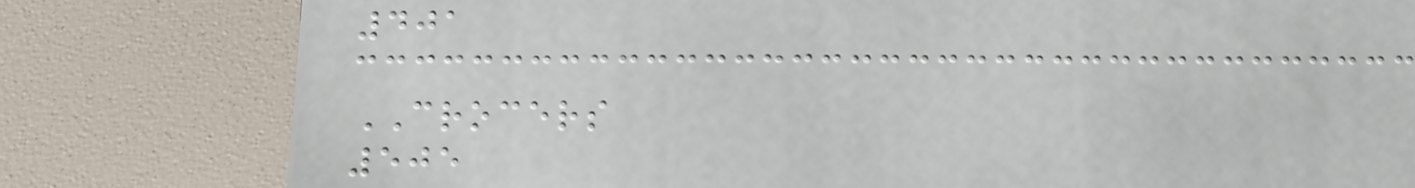401
CROCERS
505
